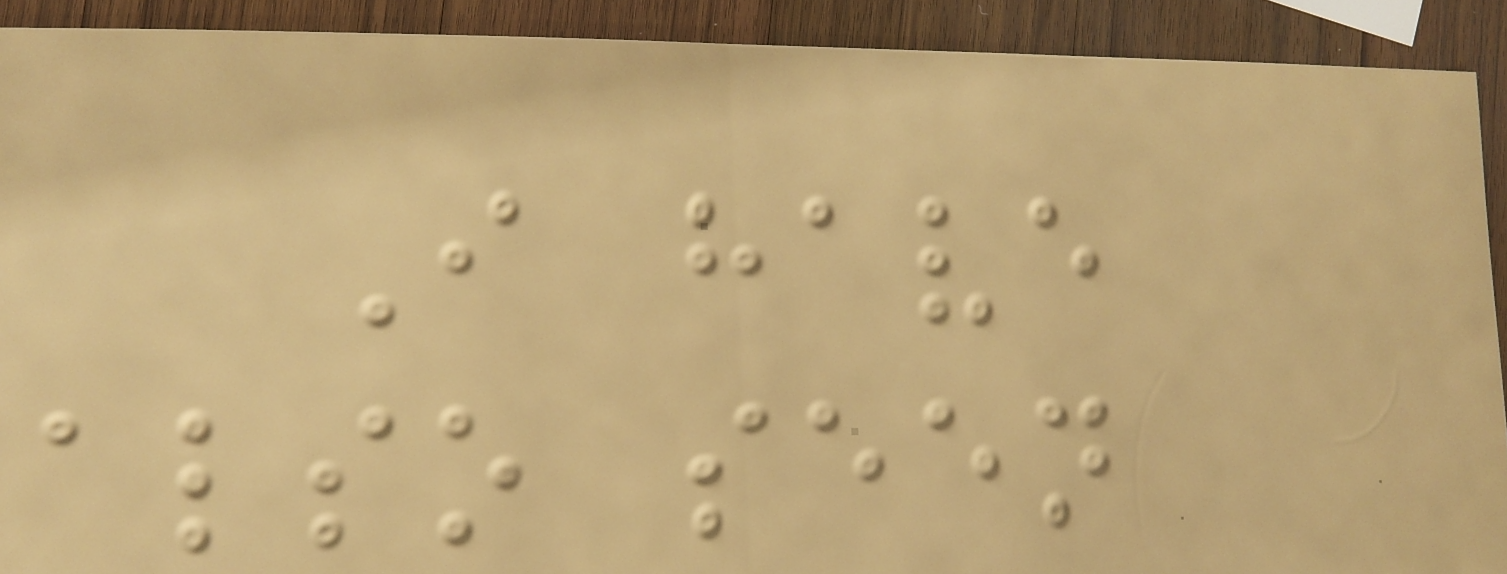I have
also seen
